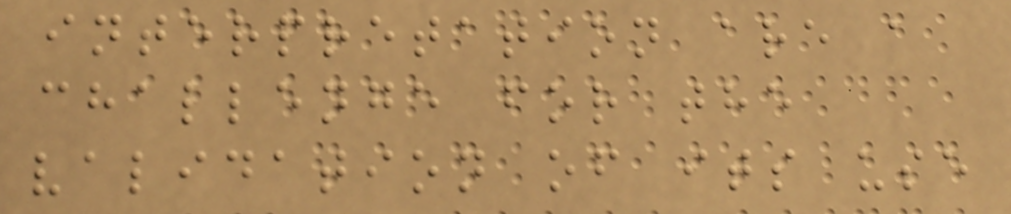interpretation are a
challenge for the
validation of its use
